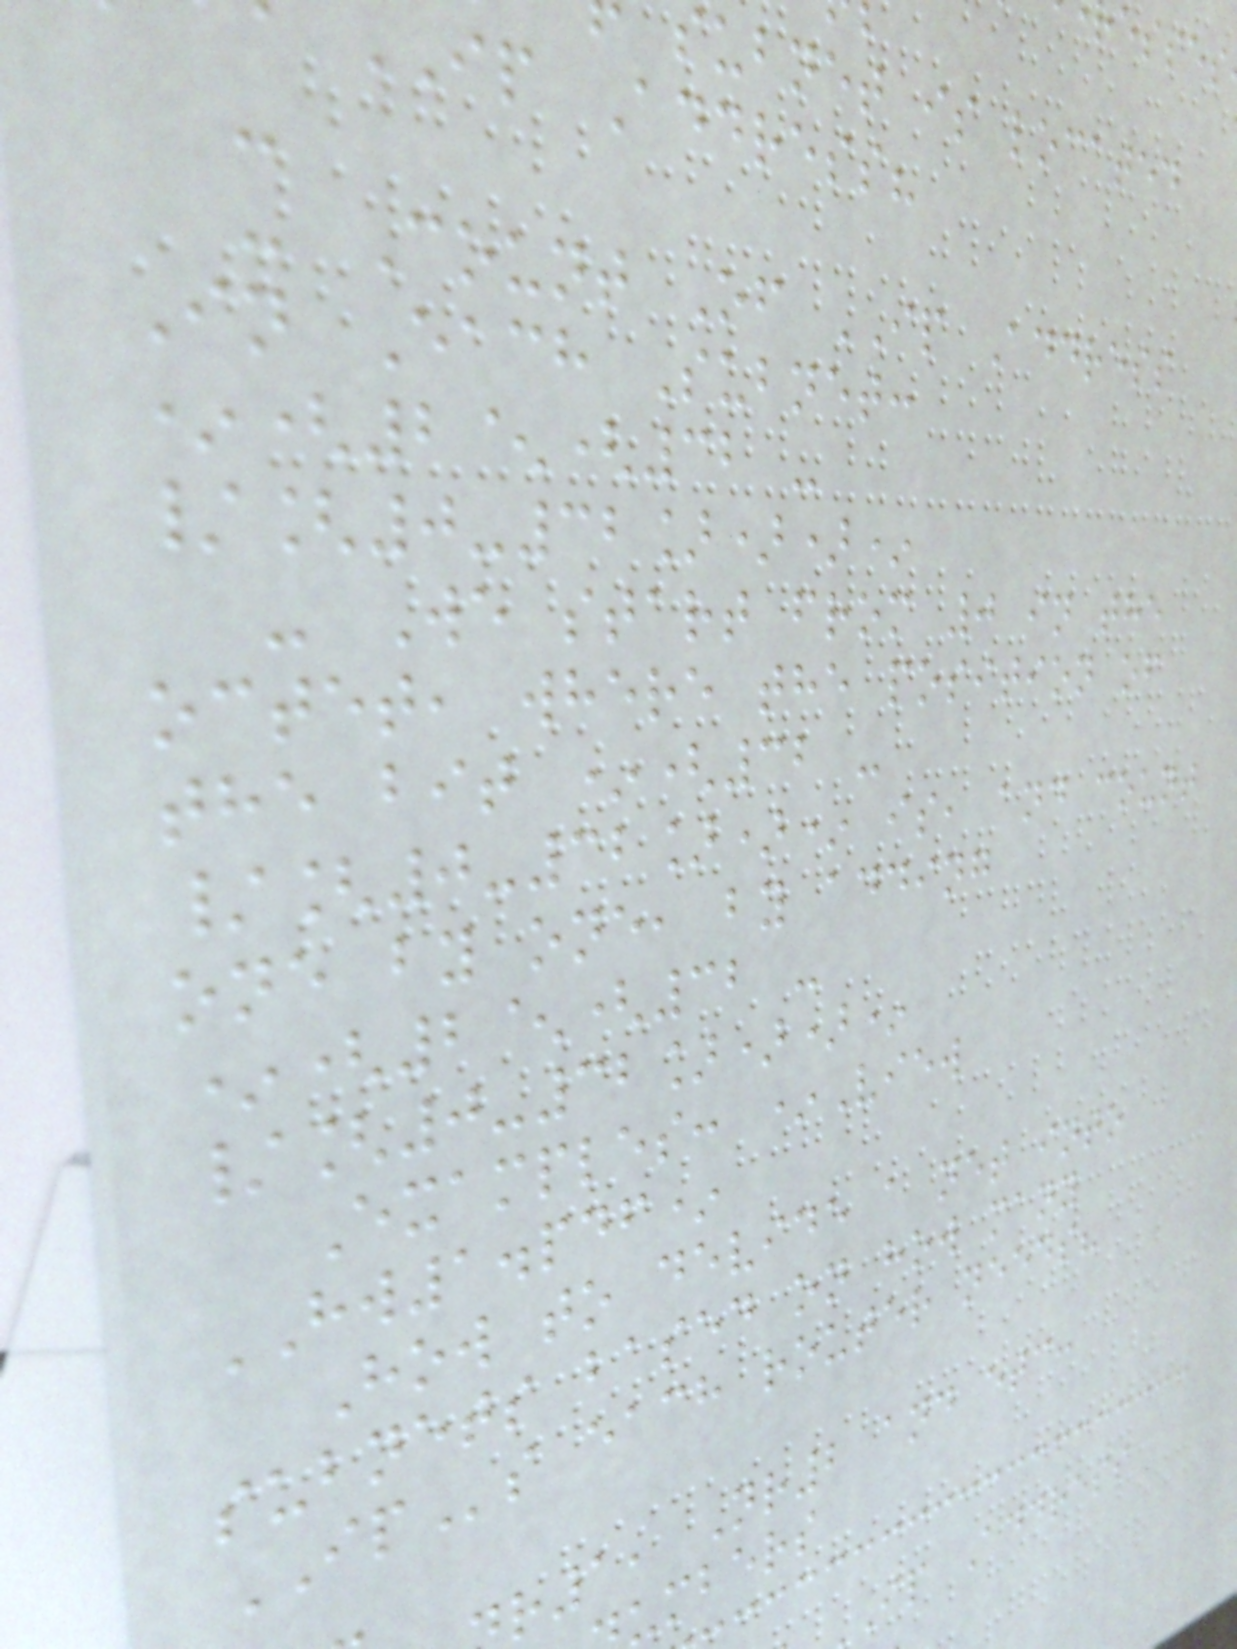subnet is located
ip Address?
-
- Count Of IP Address
In Each Subnet:
*(2^(32 -
/[0-32]))*
- We start from 0 in the
octet, where the position of
the bit *(32 -
/[0-32])* is, and count
one by one, by adding
*(2^(32 -
/[0-32]))*
Examples: *View
HW1.pdf*
How to devide a net into
subnets based on how many
IPs each router needs?
r1, Nr2 and etc:
umbers
ip Address
